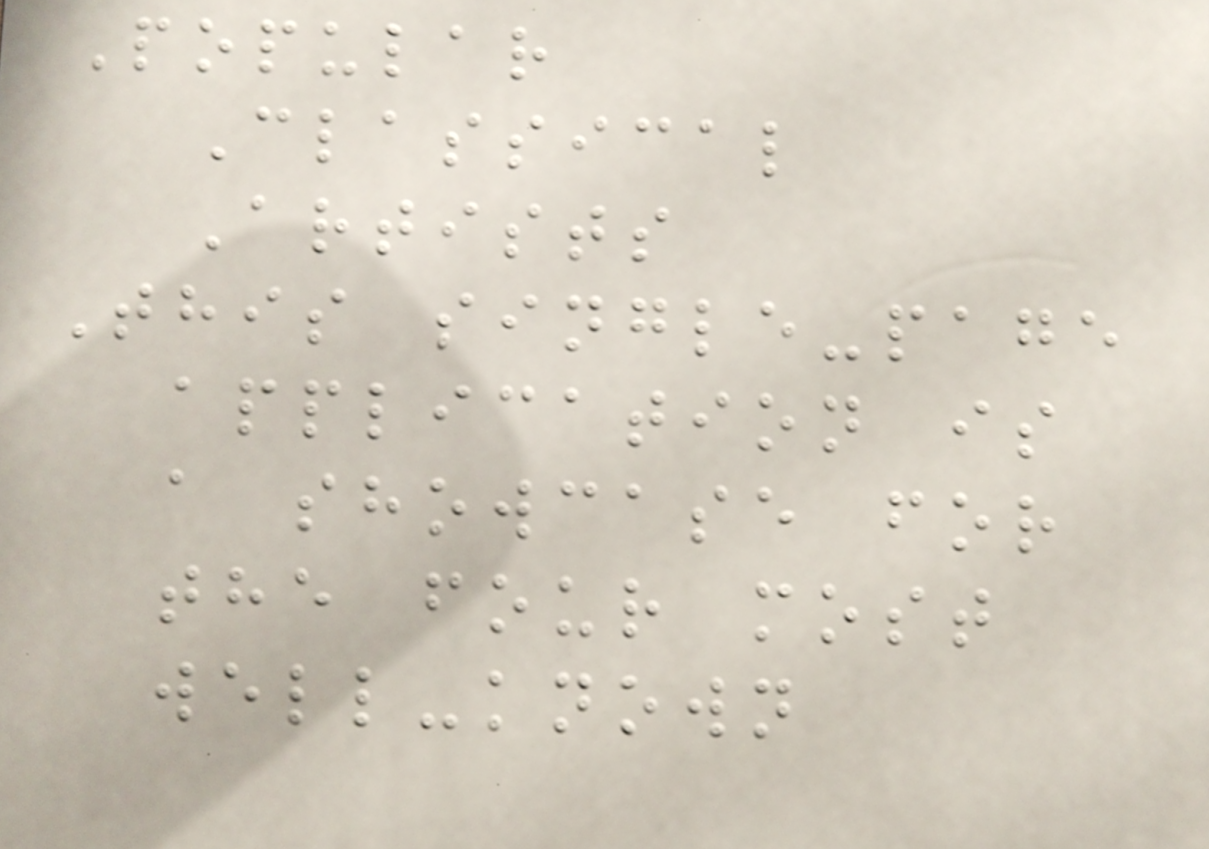Popular
Classical
Artists
This single-page
application is
a showcase for
the four most
well-known
